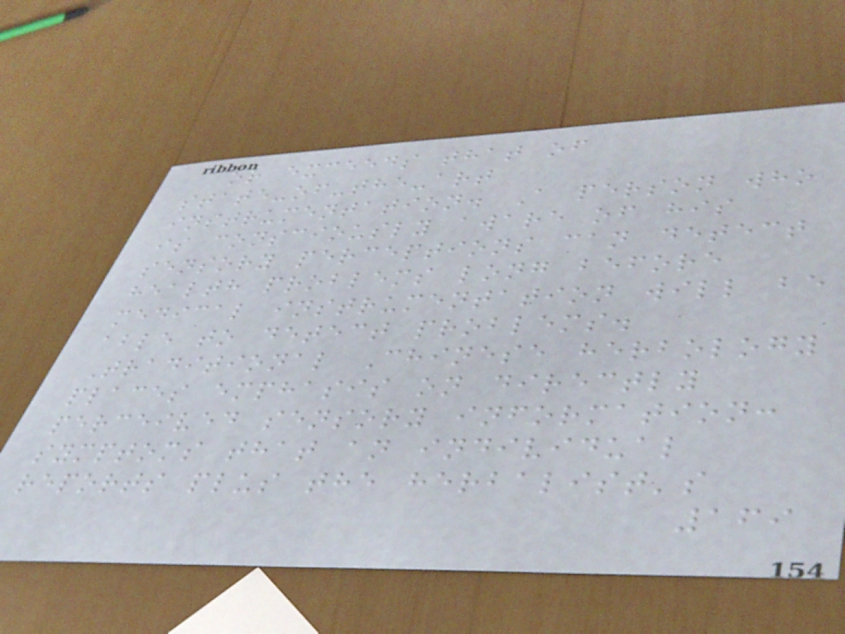or exceeds that of
state-of-the-art
instrumentation. A person who
is consciously aware of his
sensory perceptions can detect
health problems long before
medical instrumentation will be
able to detect problems.
Traditional Chinese herbology
places emphasis on directly
perceived sensory information:
symptoms that an individual
reports plus the herbalist's
169
